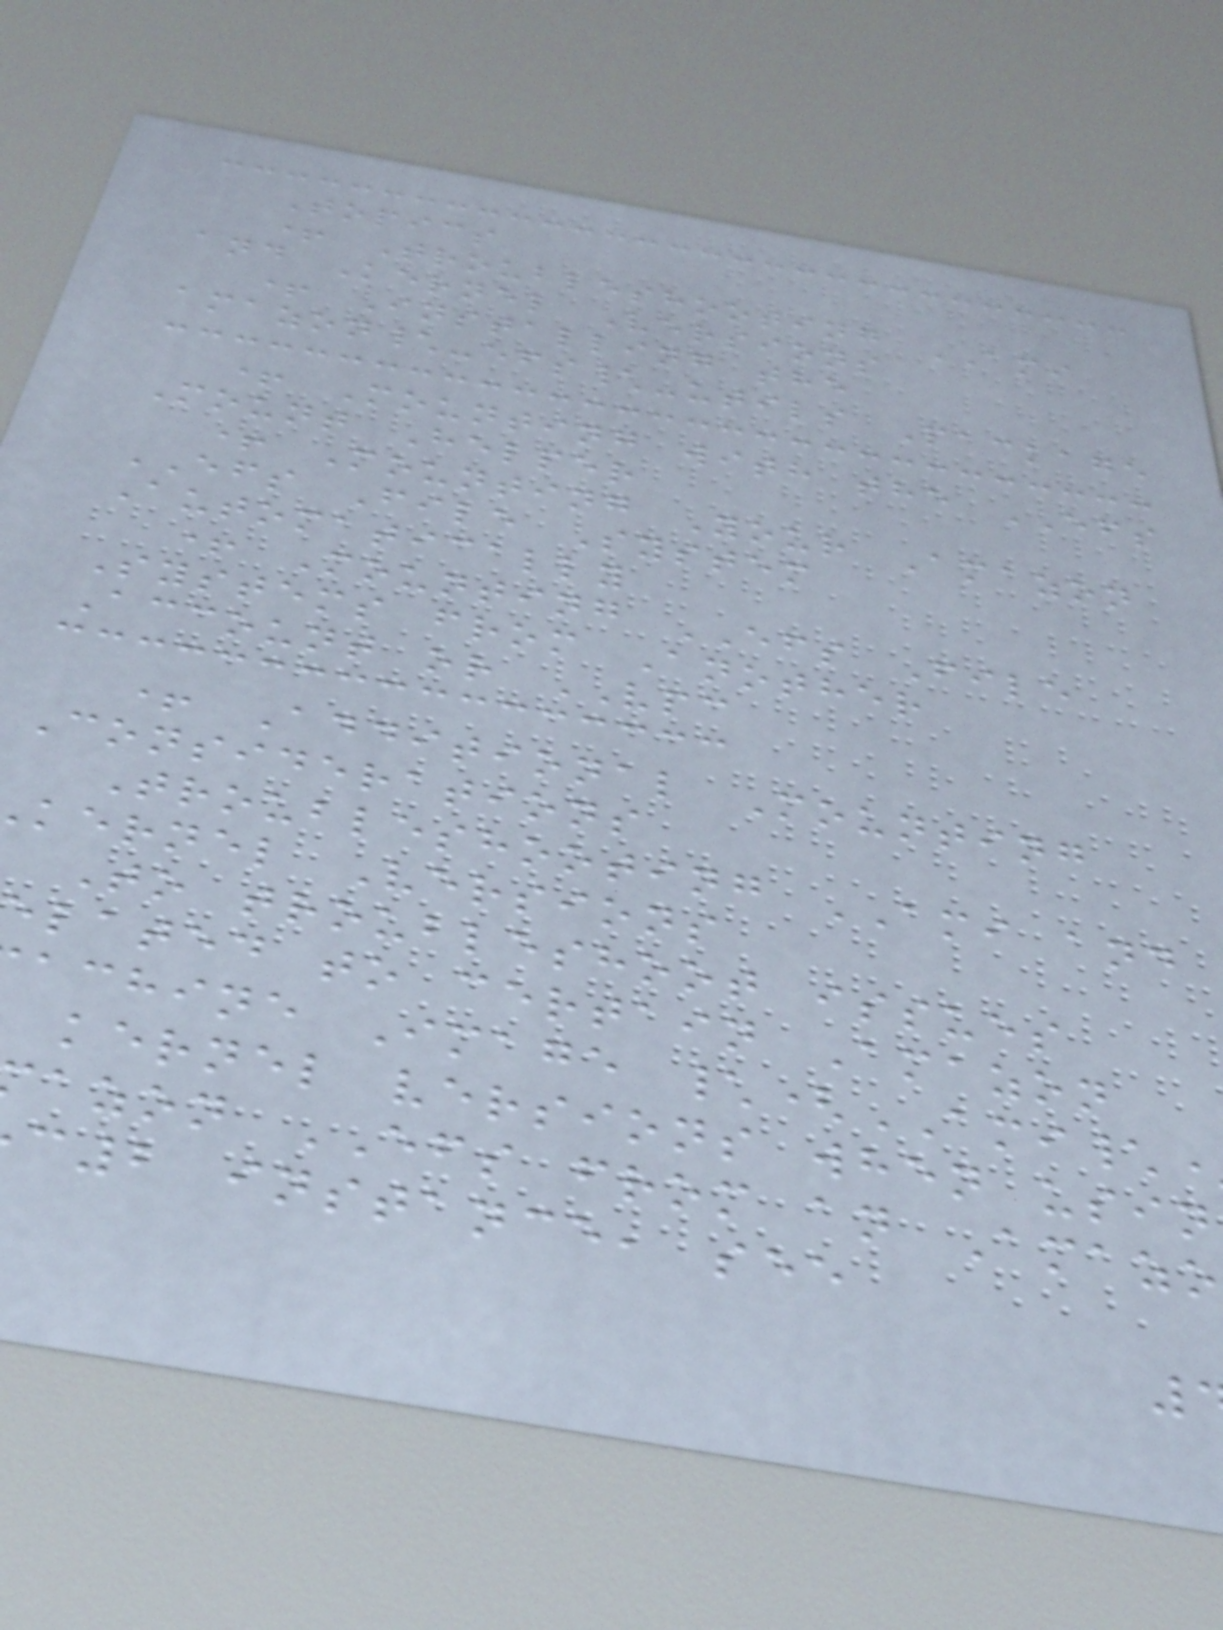Topics
+ Troubleshooting AMI
and Kernel Versions
+ Installing the
amazon\-efs\-utils Package
+ Mounting with the EFS
Mount Helper
+ Mounting Your Amazon
EFS File System
Automatically
+ Mounting EFS File
Systems from Another
Account or VPC
+ Additional Mounting
Considerations
Troubleshooting AMI and
kernel Versions
To troubleshoot issues
lated to certain Amazon
achine Image \(AMI\
kernel versions when usin
azon EFS from an Amazo
c2 instance, see
